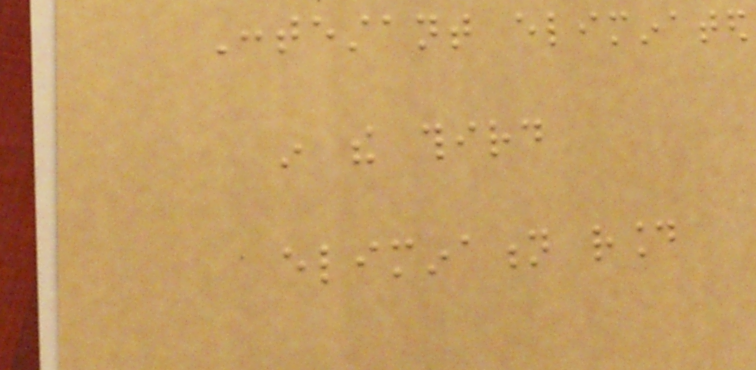Contestant eliminated
in the third
elimination round
